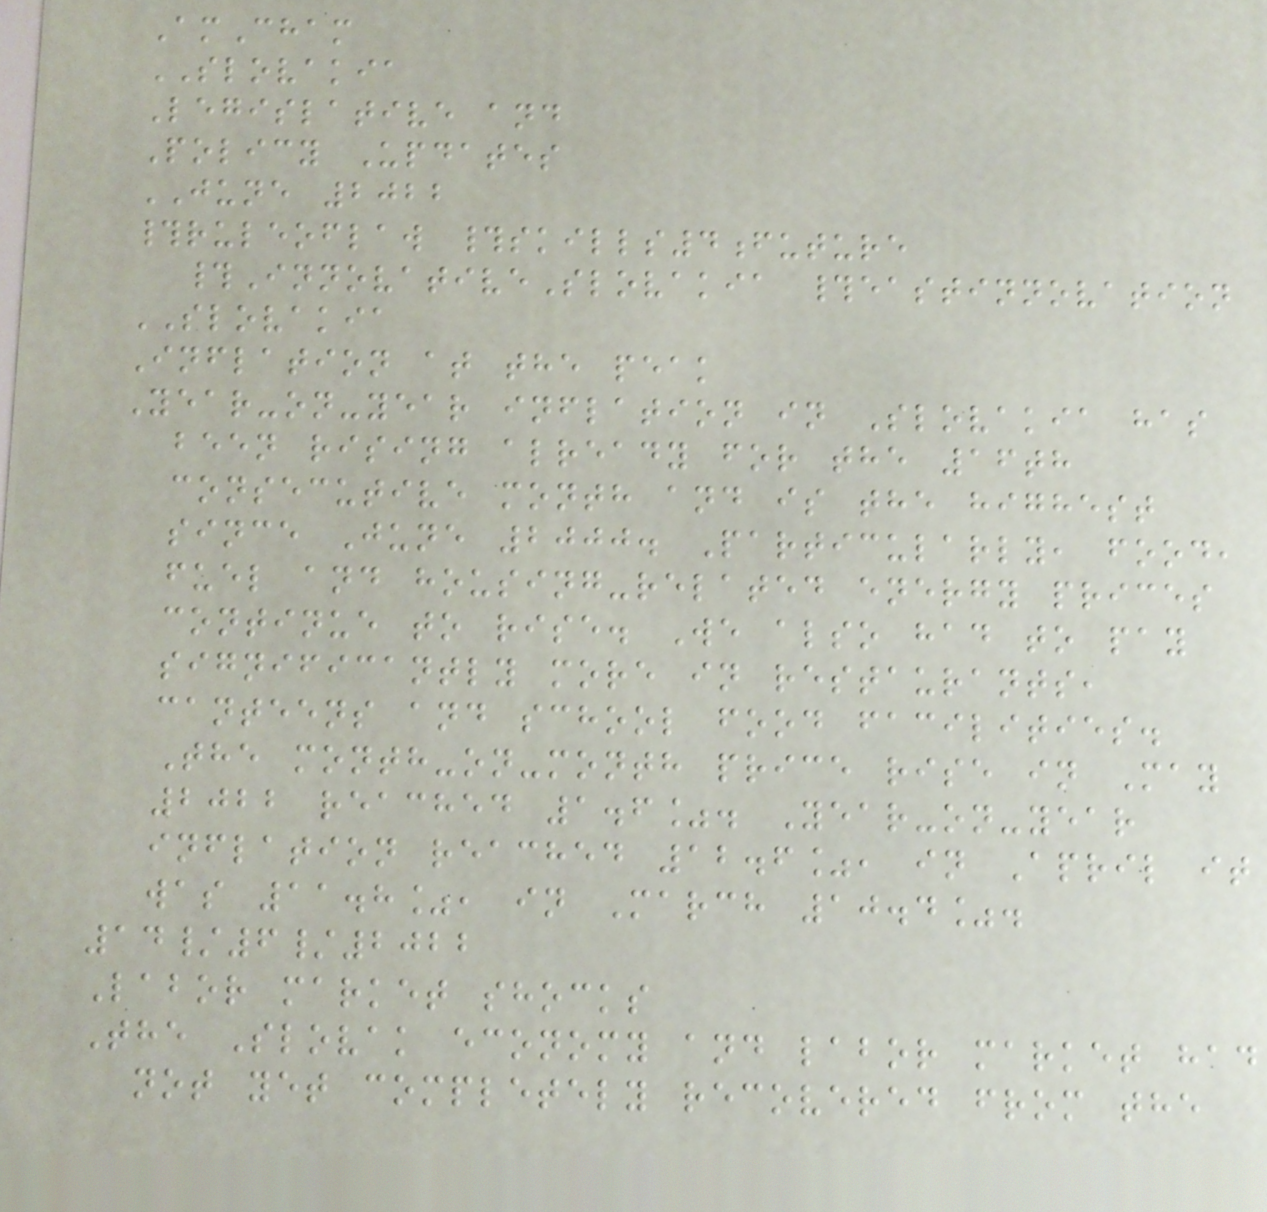AmCham
SLOVAKIA
Legislative and
Policy Updates
JUNE 2022
#ruleoflaw #skills4future
#InnovativeSlovakia #eastinnovation
SLOVAKIA
Inflation at the peak
Year-on-year inflation in Slovakia has
been rising already for the 16th
consecutive month and is the highest
since June 2000. Particularly, food,
fuel and housing-related energy prices
continue to rise. We also had to pay
significantly more in restaurants,
canteens and school food facilities.
The month-on-month price rise in May
2022 reached 1.6%. Year-on-year
inflation reached 12.6%, in April it
was 11.8%, in March 10.4%.
14/6/2022
Labor market shocks
The Slovak economy and labor market had
not yet completely recovered from the
